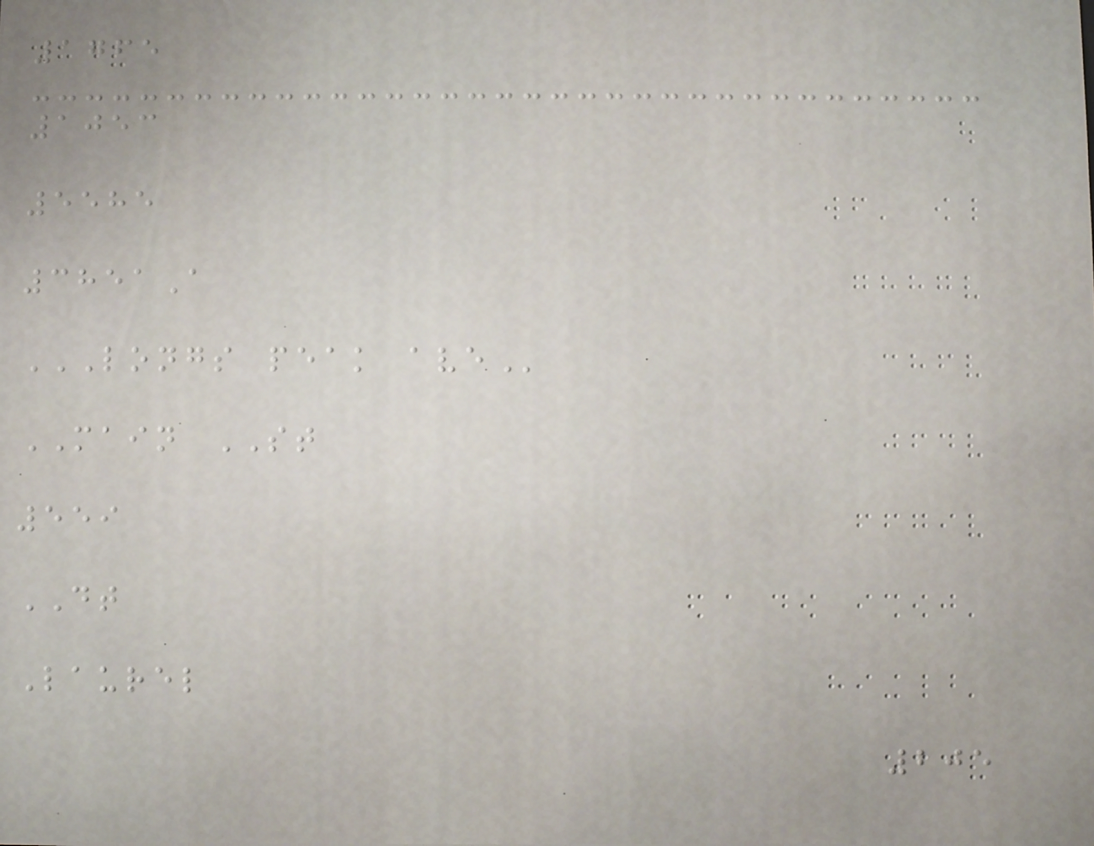1765
1053
5585
3851A
LONGS PEAK AVE
MAIN ST
559
DT
Laurel
205
